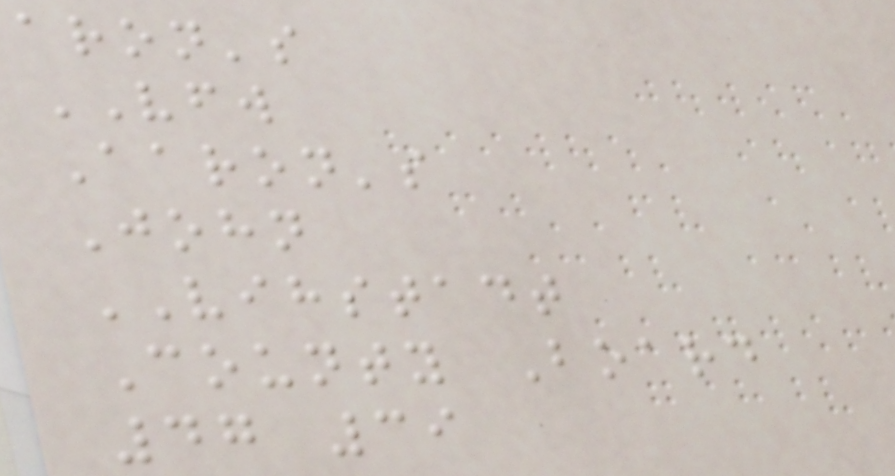aron's
VFW
Aaron's
John
VIHSTADT
County Board
47 39
